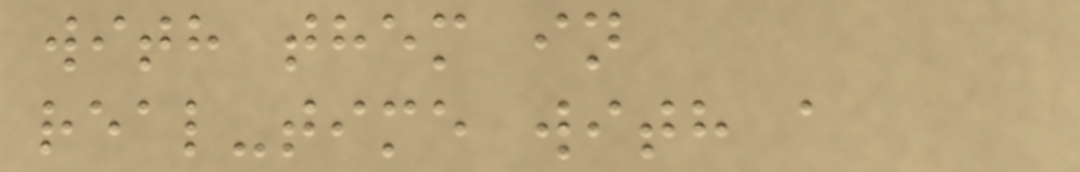with them in
real-time with a
